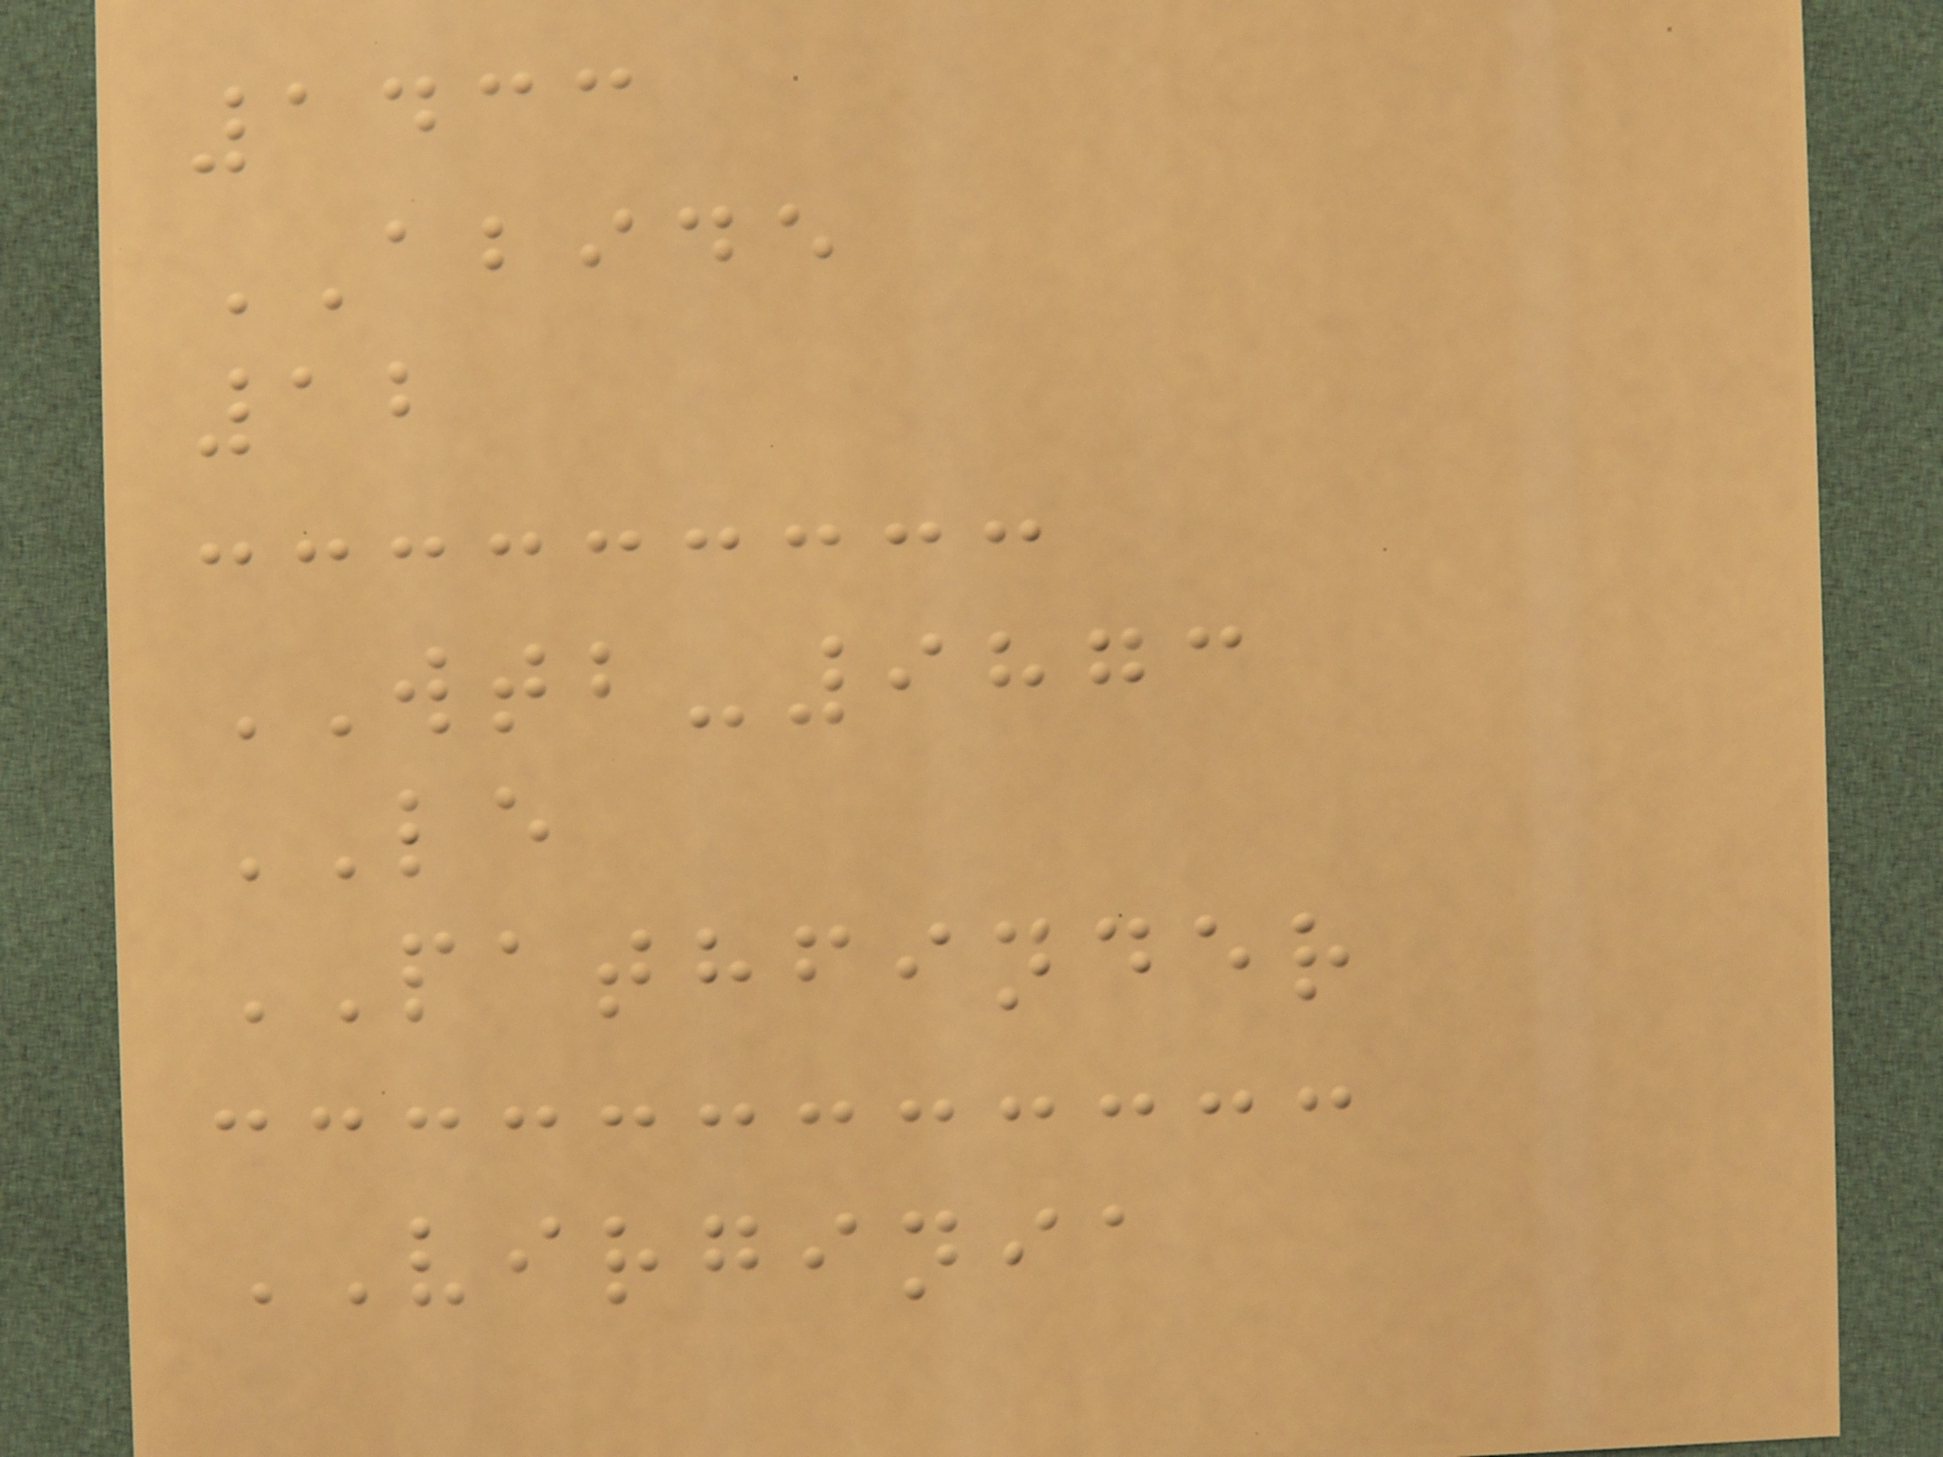1433
ABIDE
12
WTB-9873
LE
PATHFINDER
VIRGINIA
